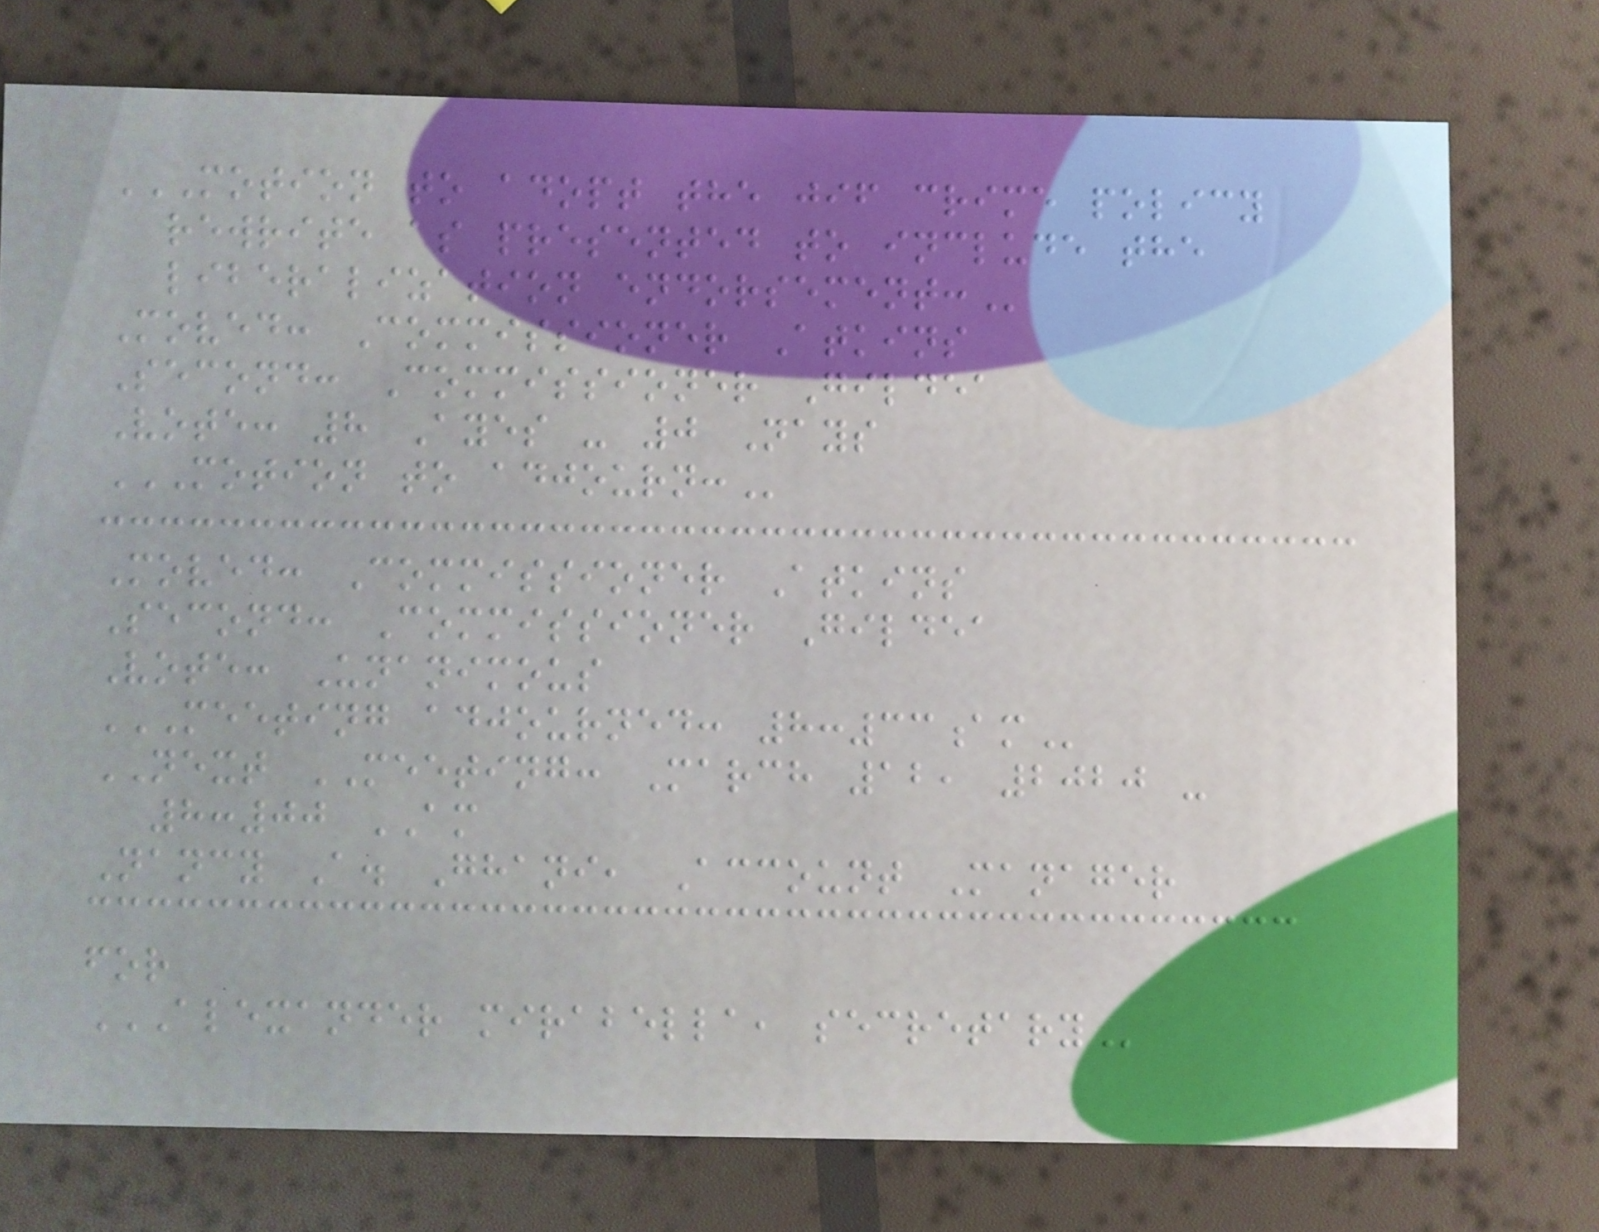MOTION TO ADOPT THE JIF CRIME POLICY
REWRITE AS PRESENTED TO INCLUDE THE
LIBERALIZATION ENDORSEMENT:
Moved: Commissioner Atkins
Second: Commissioner Gildea
Vote: 8 Ayes - 0 Nays
MOTION TO ADJOURN:
Moved: Commissioner Atkins
Second: Commissioner Gildea
Vote: Unanimous
MEETING ADJOURNED: 8:33AM
NEXT MEETING: March 12, 2020 -
8:00 AM
Nancy A. Ghani, Account Manager
for
ALEXANDER MIRABELLA, SECRETARY
